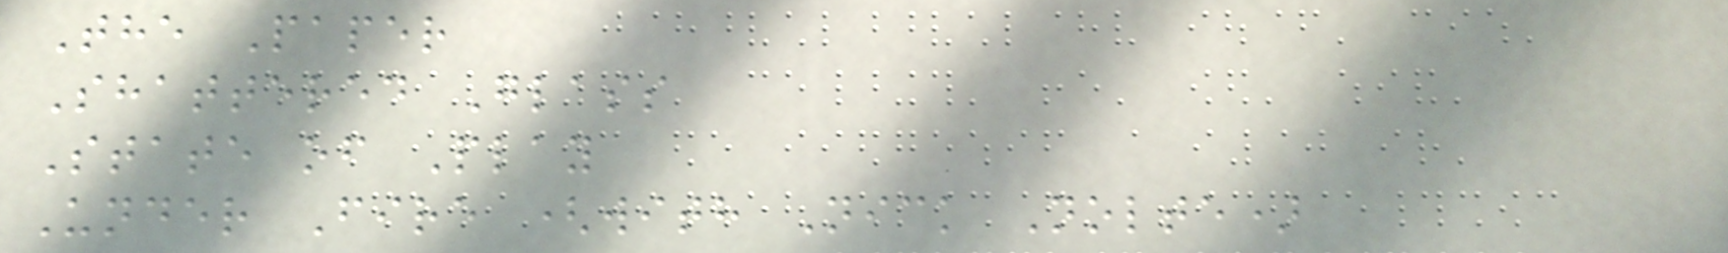The Paper
Shattered Glass
State of Play
Under Fire (with Nick Nolte)
